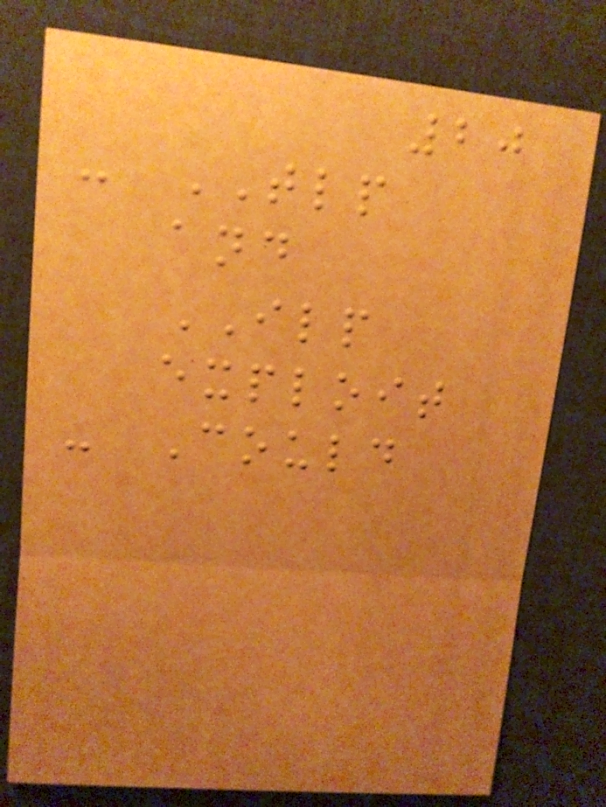20
- TLP
and
ILP
exploit
- Could
